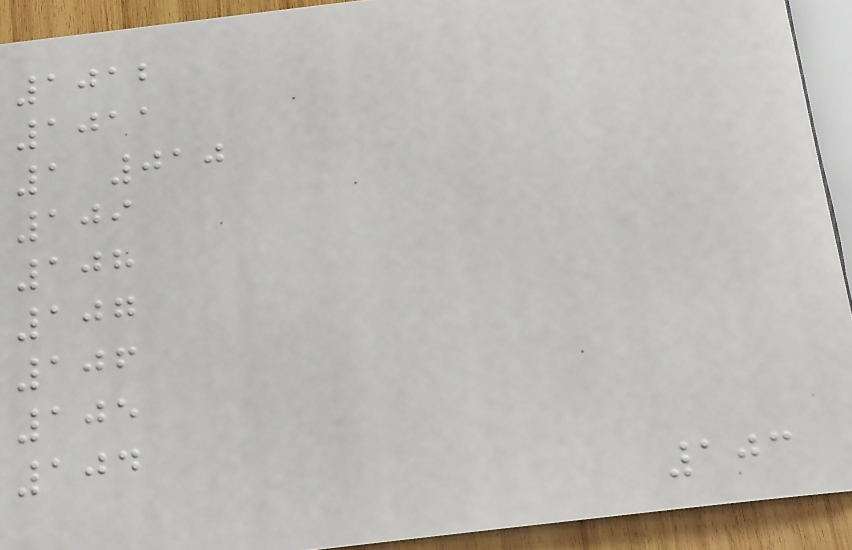1012
1011
1 010
109
108
107
106
105
104
103
